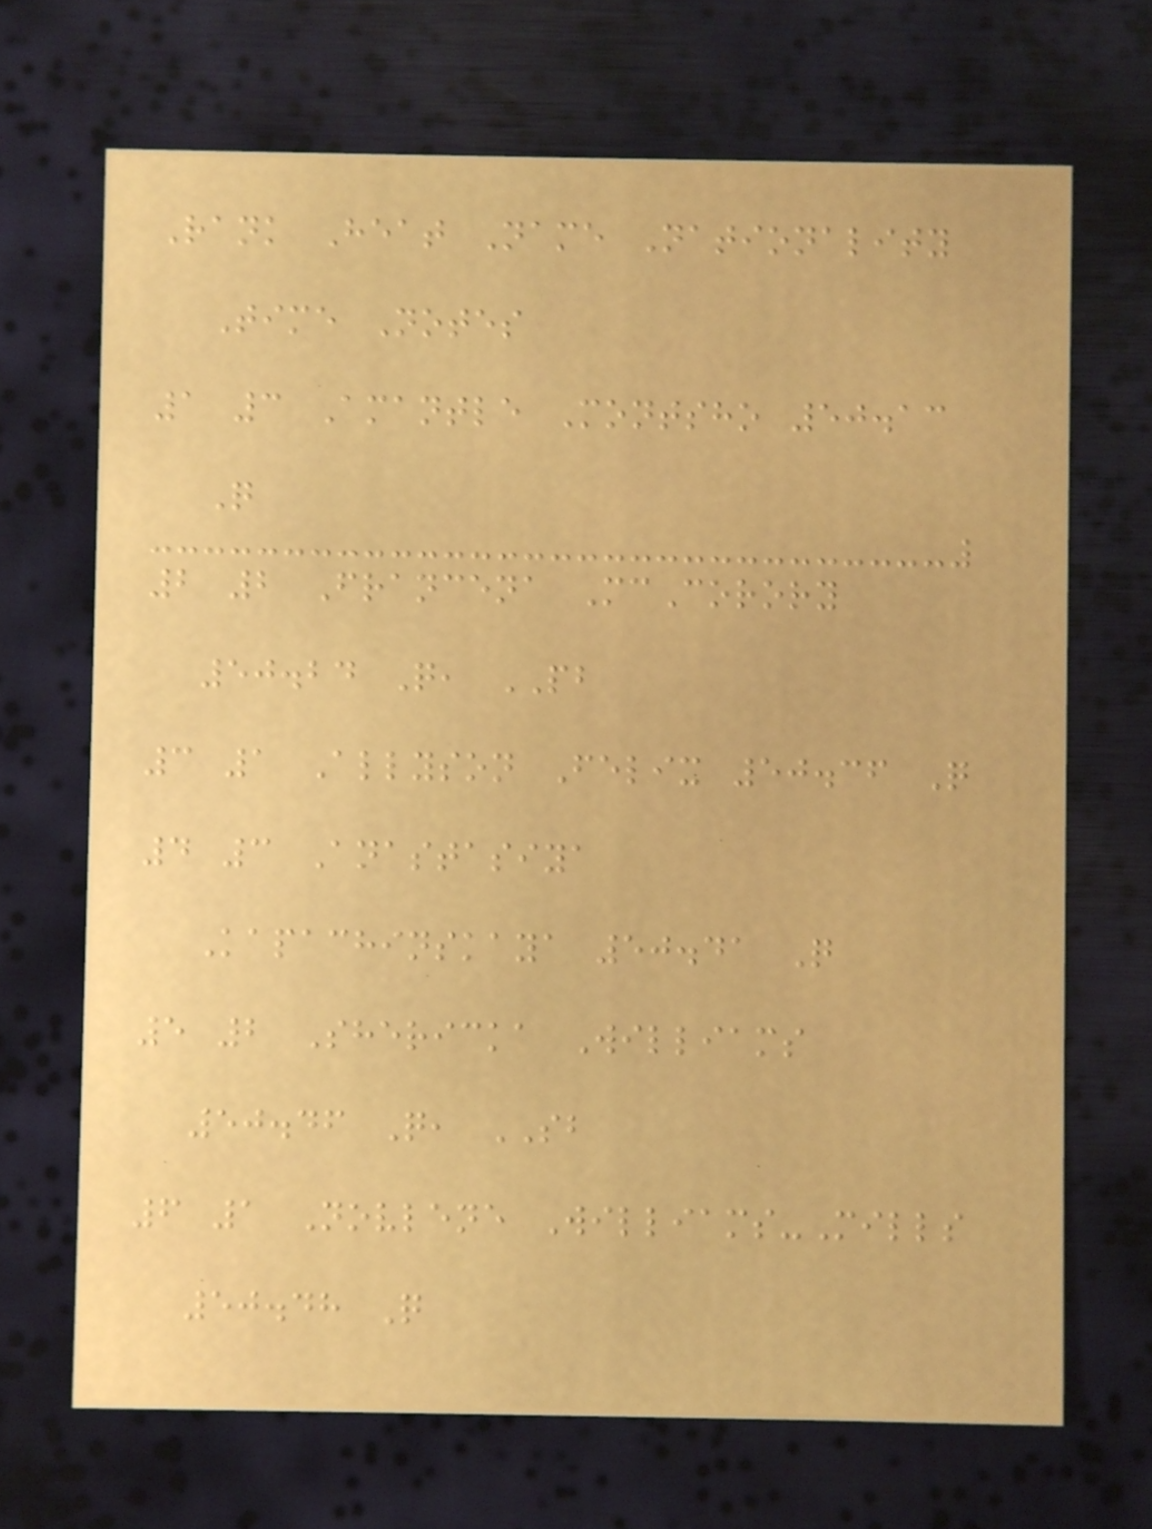Rank Heat Name Nationality
Time Notes
1 3 Amantle Montsho 50.13
Q
2 2 Francena McCorory
50.24 Q, PB
3 1 Allyson Felix 50.36 Q
4 3 Anastasiya
Kapachinskaya 50.41 Q
5 2 Shericka Williams
50.46 Q, SB
6 1 Novlene Williams-Mills
50.48 Q
